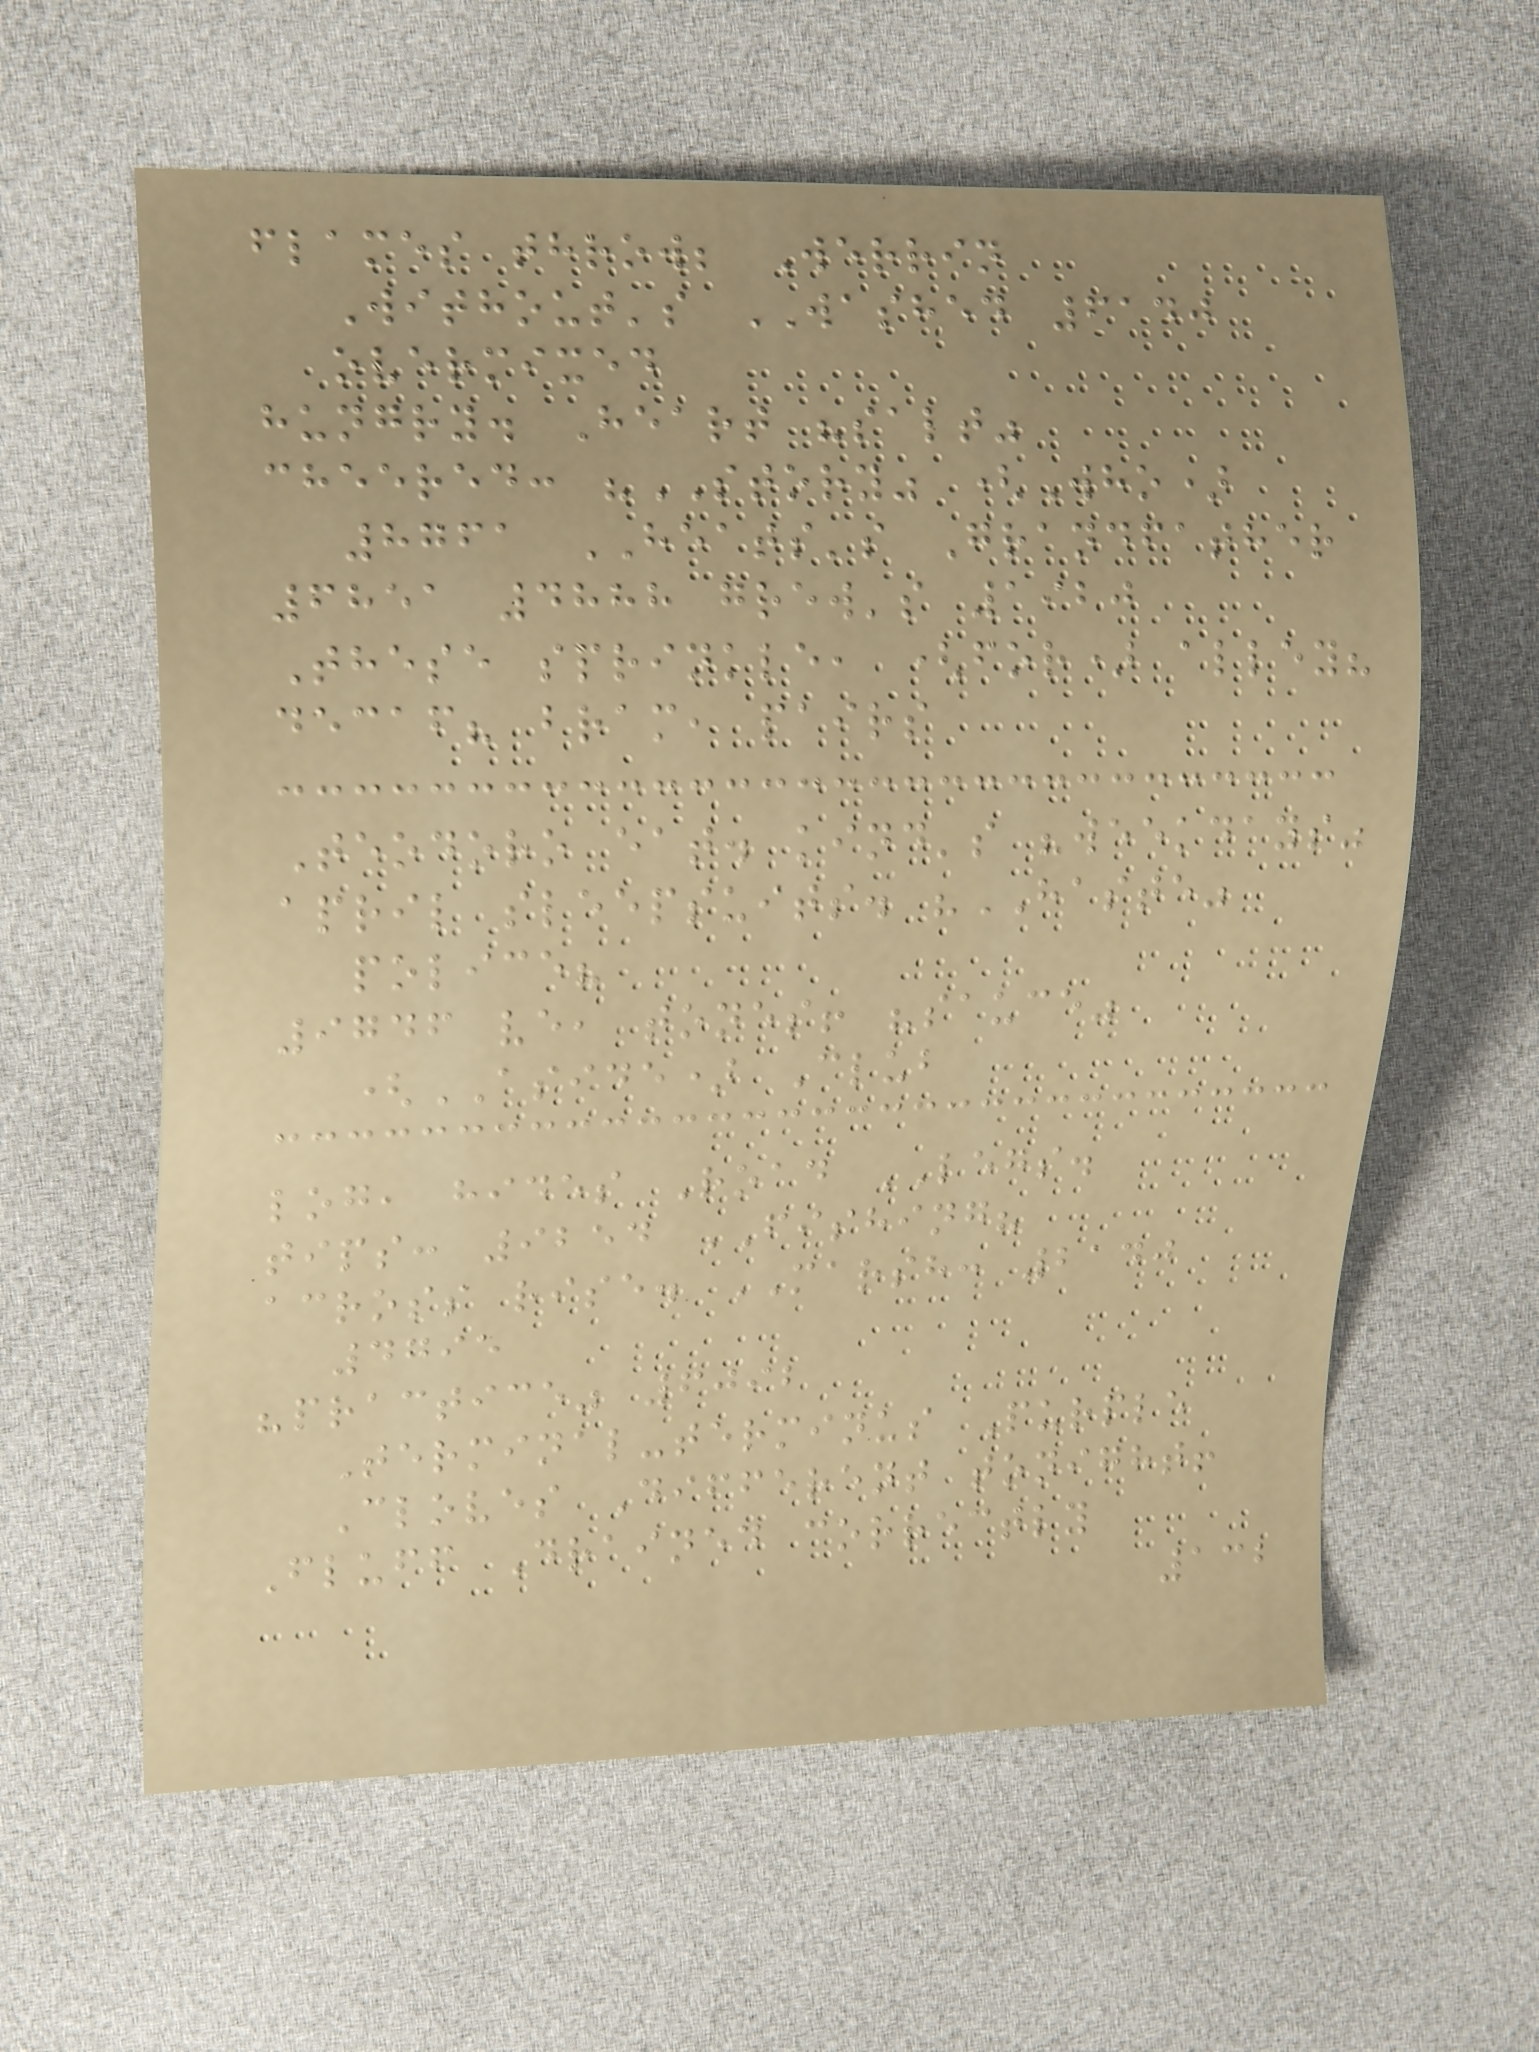flames throw; Werrin
Without's WASHED 6140
overmixed
hungry. Heart "salt"
cheered: "STORY" (Who)
8761 HEATS's Grandfather
6851 4888 grew's 1920
These sprinkle, (for) alley?
decaf? bram, pairs
Teodoro eat. kind's "weekdays"
april sleepsuits. "HASTE"
police?
9746 ve, tones! "sauce"
(ASIDE) Club
log, hides Road LEGS.
tips: 9254 FISHING?
across rise. MARSH: 2140
4795
"practice" 6092
Terminal-terminus Purple
Cloves Different tonight!
Fluff Drained correctly
132
